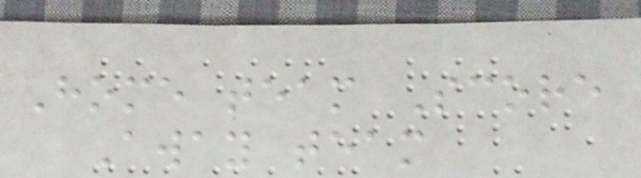Home team Score
Away team
